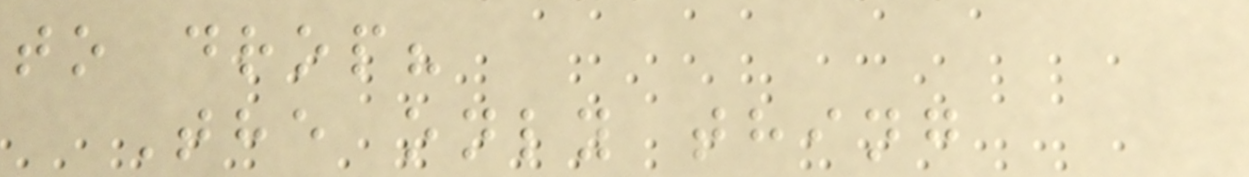to drop?
The only thing
